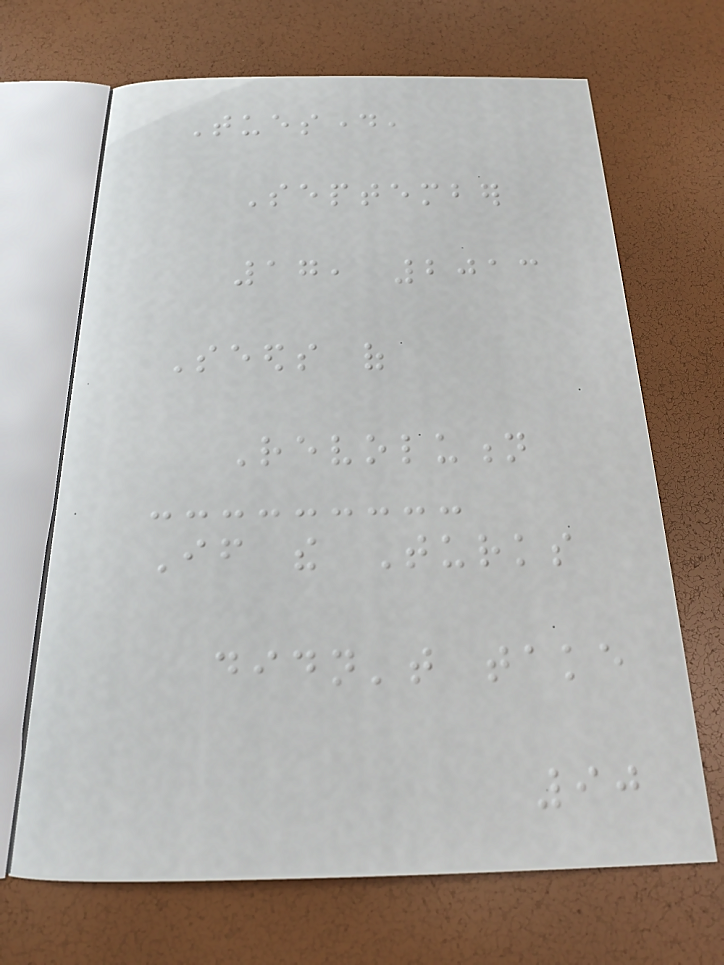Tuesday,
September
17, 2013
Seeds of
Revolution
If the Turks
didn't take
90
